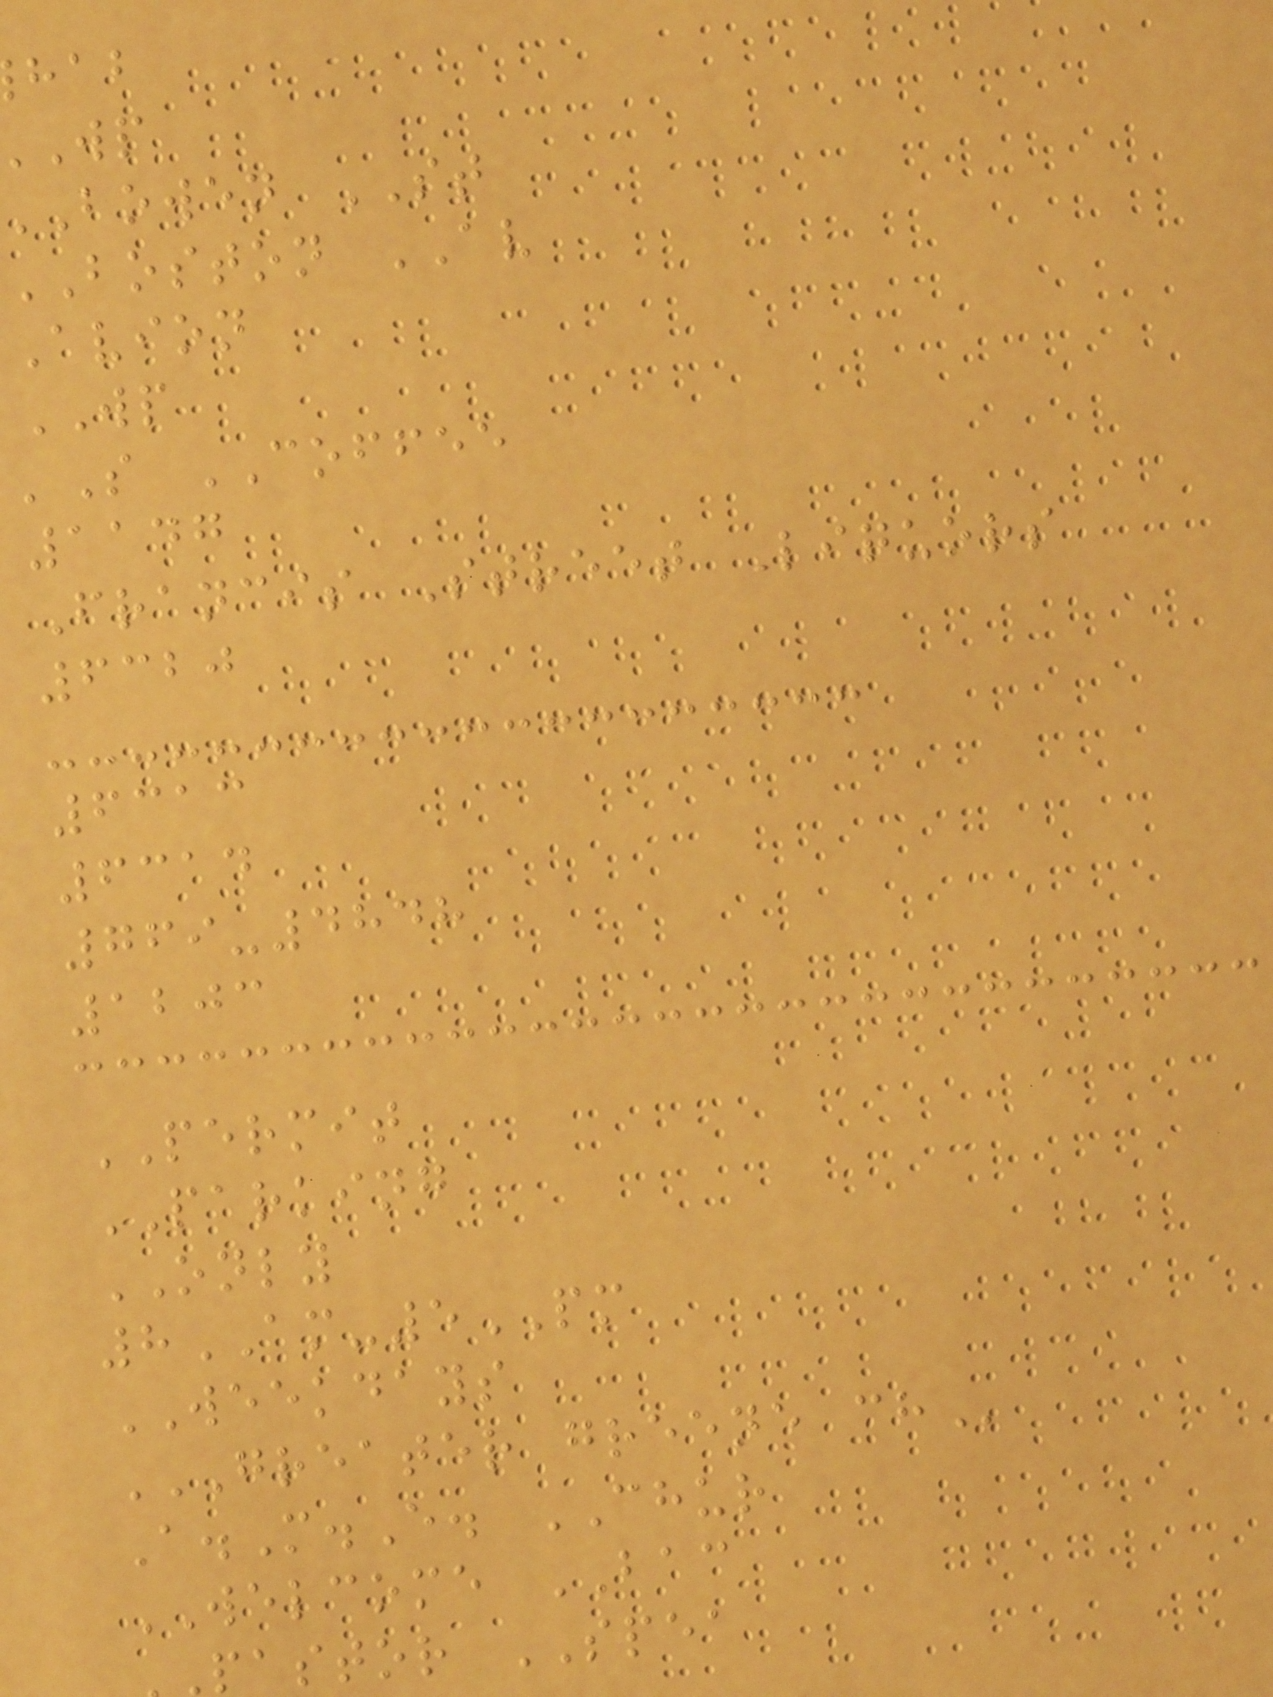bowen ST
BOSTON AV
Avion
WP
'S COFFEE
1147
Francis Street Liquors
6320
6313
6314
769-4848
1203
PERMIT
PARKING
ONLY
8AM-5PM
WEEKDAYS
GREATER GREENE CH
A.M.E. CHUR
WELCOME BAC
pastor SPEA
